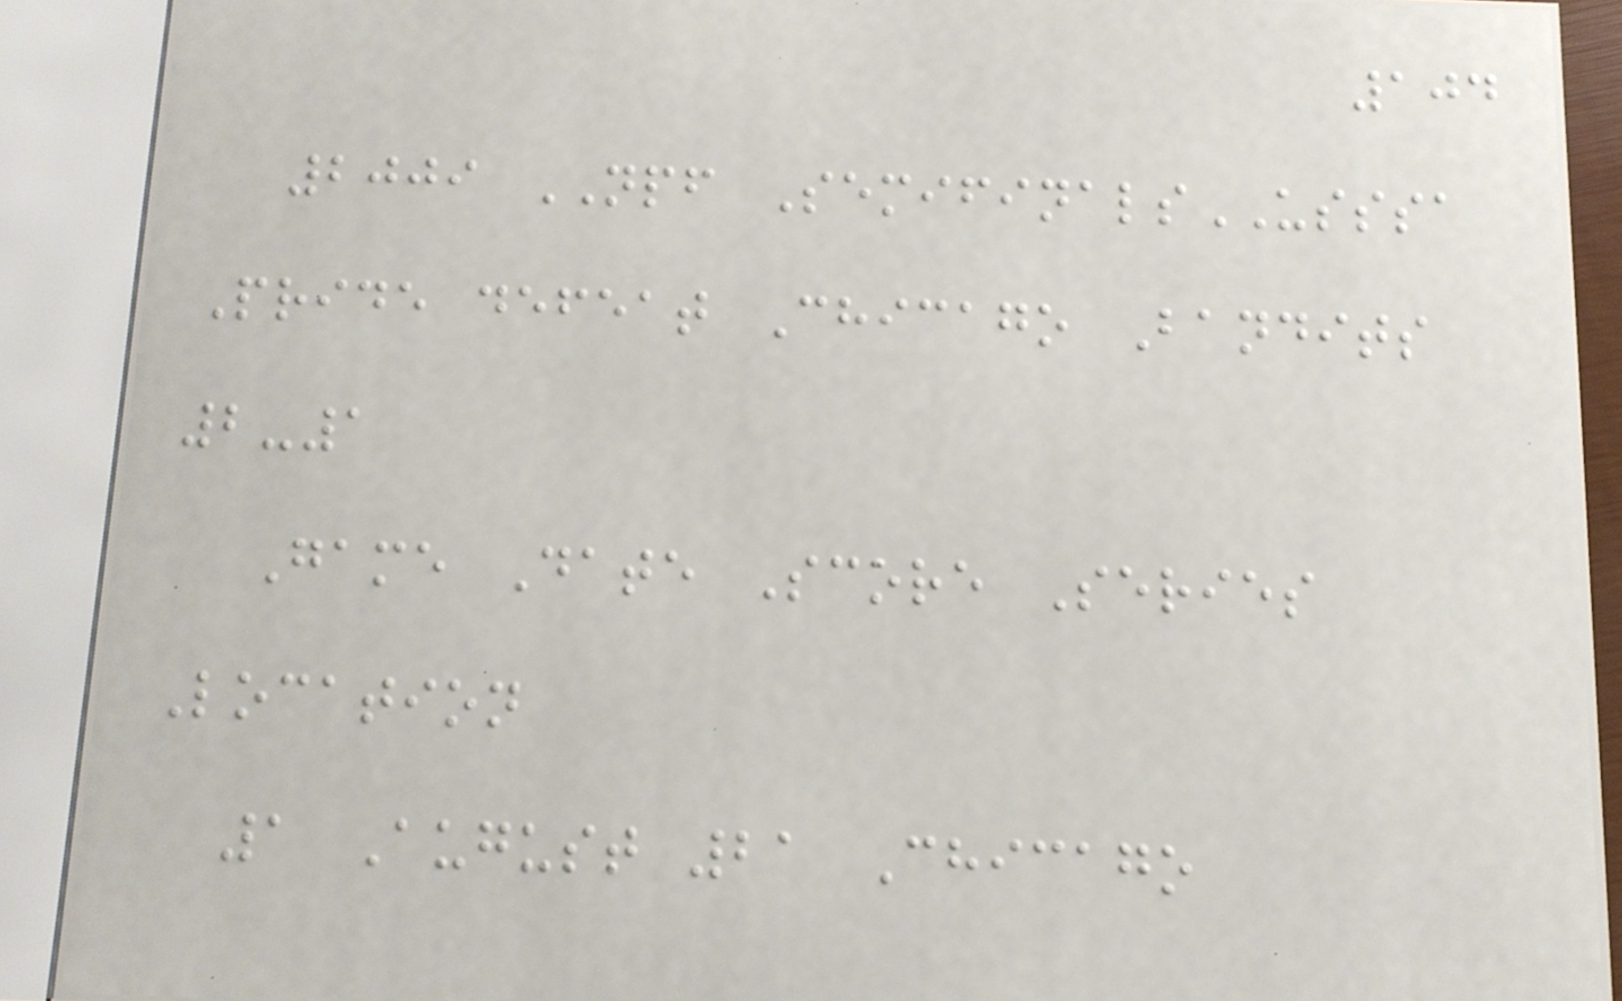104
2009 NPF SemifinalsUSSSA
Pride defeat Chicago Bandits
2-1
Game Date Score Series
Location
1 August 21 Chicago
